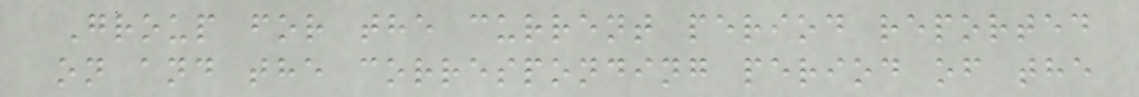Group for the current period reported
on and the corresponding period of the
